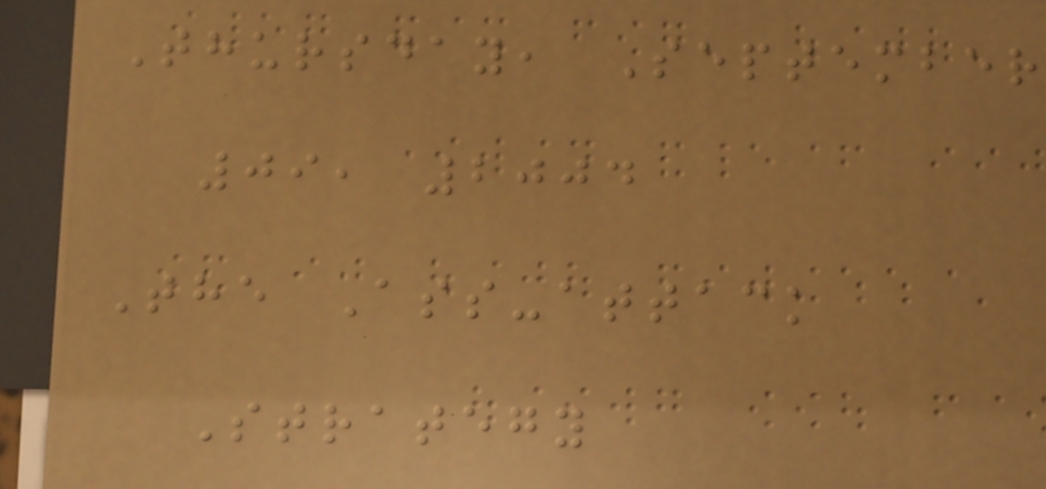Thursday, September
09, 2004
The Ass-attack
Strategy
